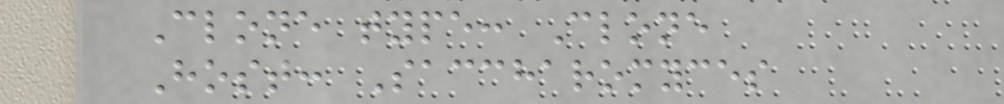Clone type: Clone
Host: Saccharomyces
